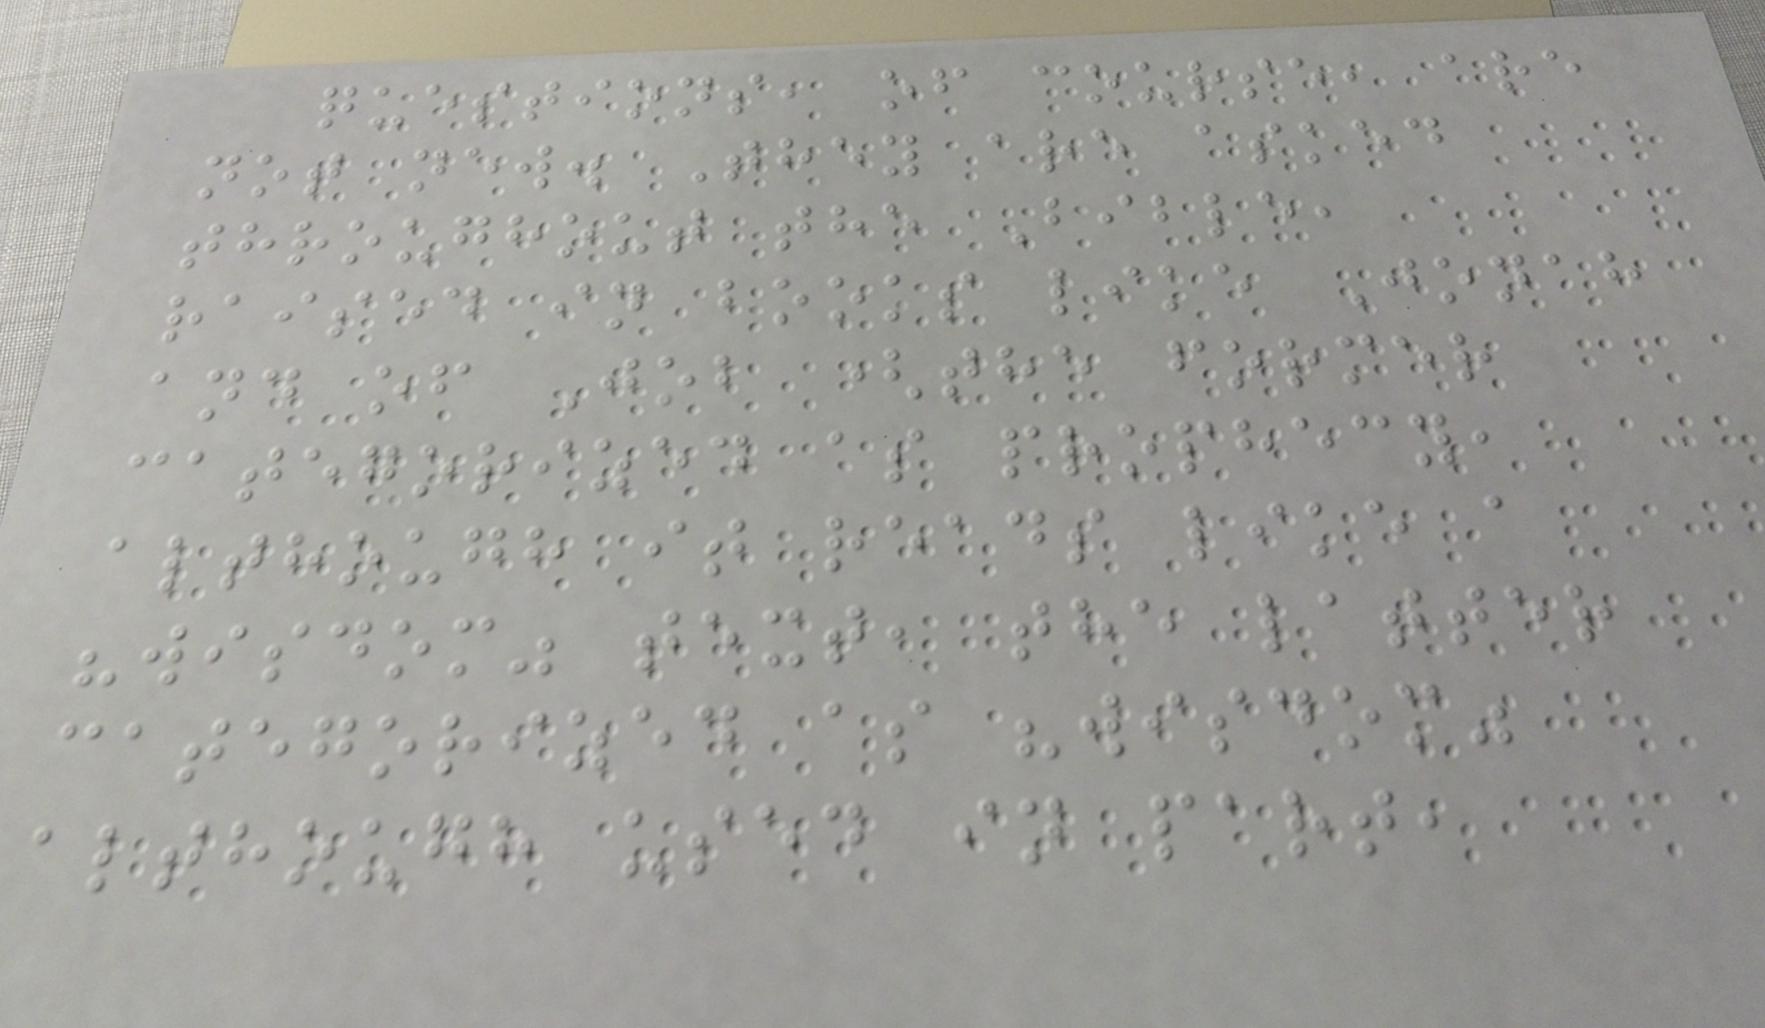questions, of course, are
not new. They are asked
throughout the Bible,
raised in books like Jonah
and of Job (the former
categorized as prophecy,
although it reads like a
"wisdom" text, the latter
categorized as "wisdom"
although used in part,
